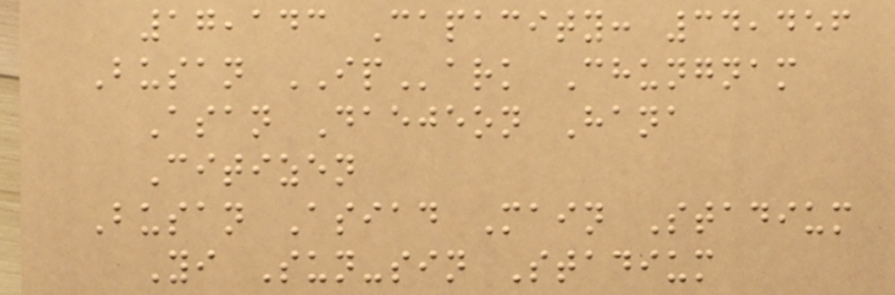17,143 Capacity: 34,456
Busan IPark Chungnam
Asan Daejeon Hana
Citizen
Busan Asiad Main Stadium
Yi Sun-sin Stadium
